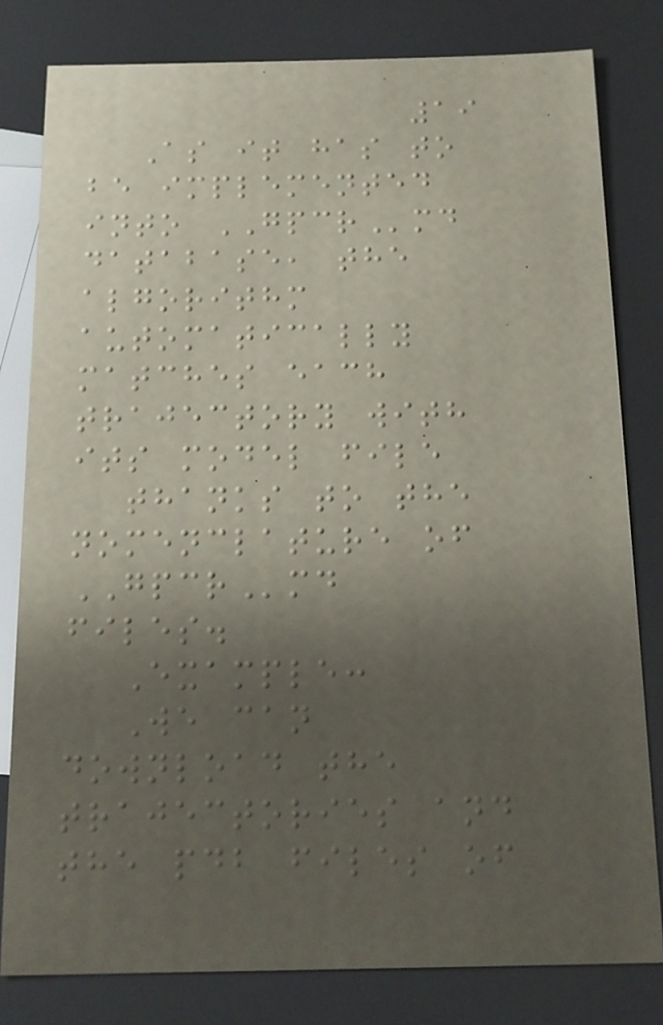19
As it has to
be implemented
into GPCRmd
database, the
algorithm
automatically
matches each
trajectory with
its model file
thanks to the
nomenclature of
GPCRmd
files.
Example:
We can
download the
trajectories and
the pdb files of
